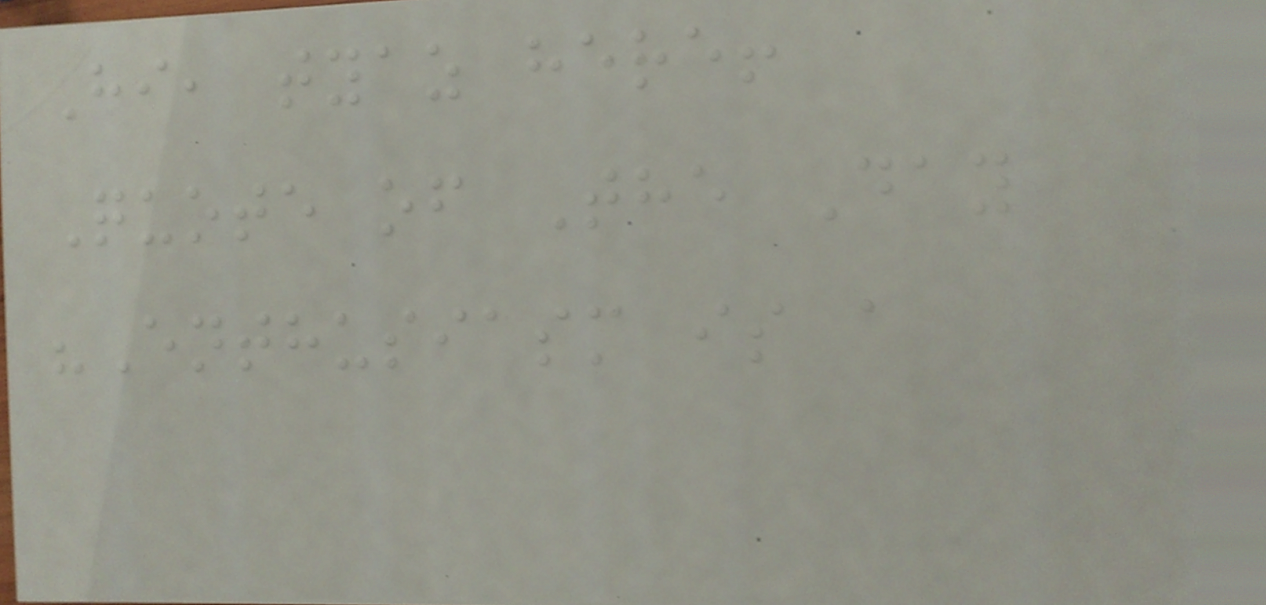Hi, tyaz here!
Quote of The Day
"Enthusiasm is a
